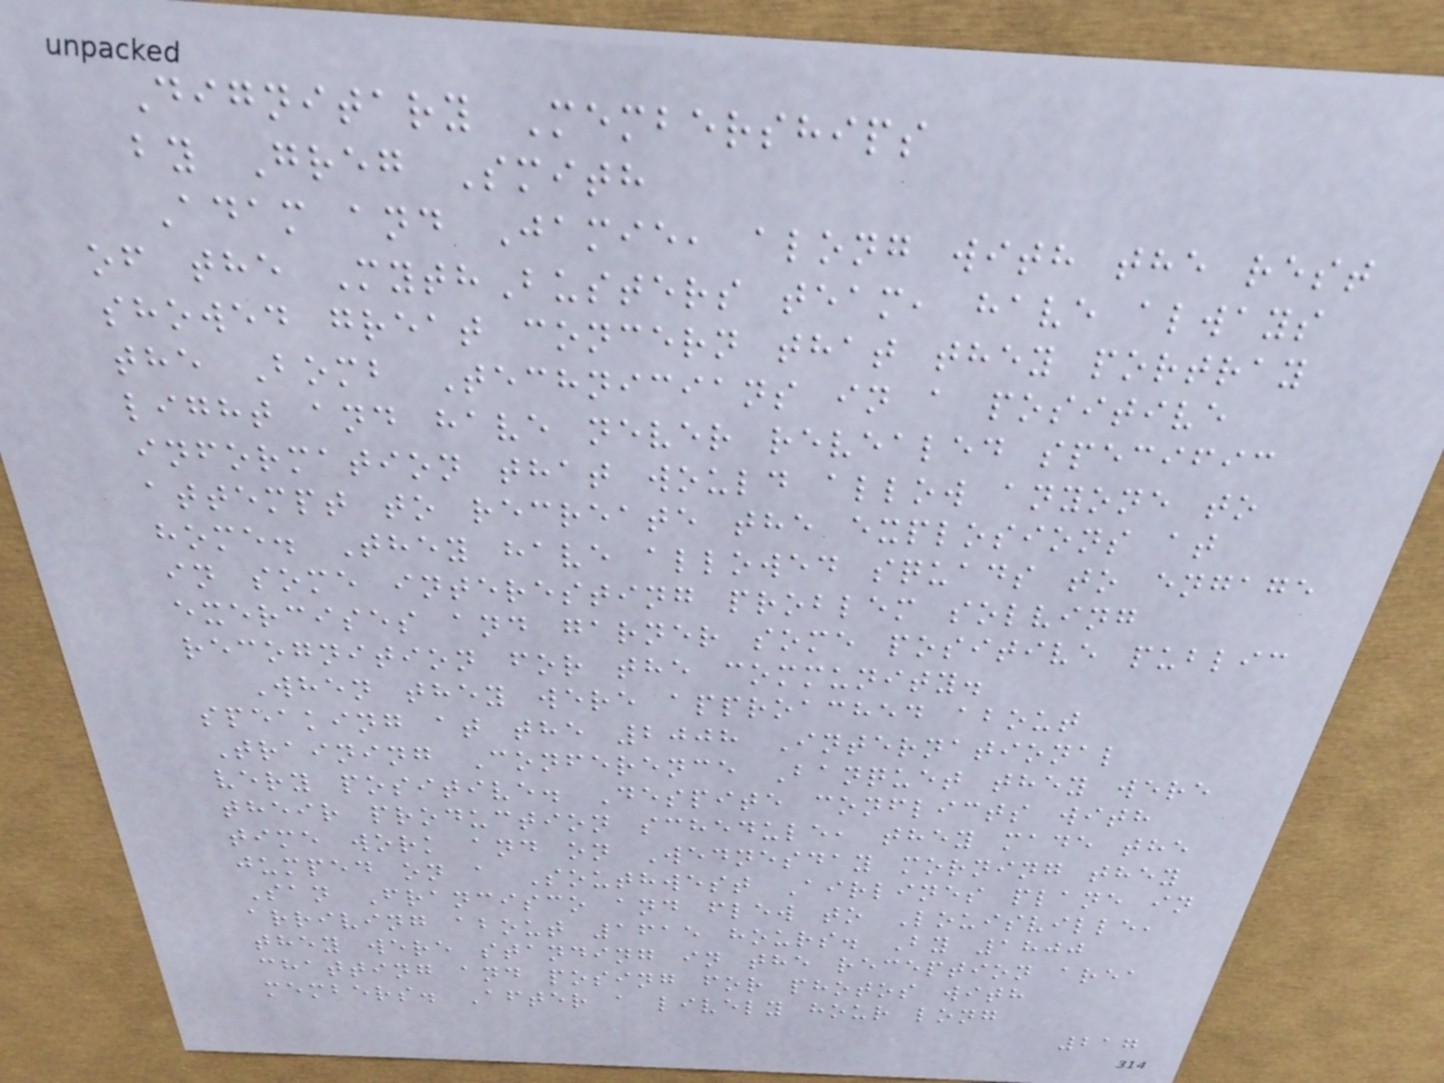Dignitary Memberships
by Greg Smith
Adam and Jamie, along with the rest
of the MythBusters team, have always
showed great concern that they portray
the Bomb Technicians in a positive
light and have never revealed specific
information that would allow anyone to
attempt to recreate the explosions at
home. They have allowed squads to engage
in some interesting problem solving
exercises and garner some positive public
recognition for the community.
When they were approached about
speaking at the 2008 International
Training Conference Banquet they were
very positive. Despite conflicts with
their production schedule, they made the
time work and on Wednesday morning they
jumped on a Southwest Airlines plane in
San Francisco and flew to Louisville,
arriving about 1615 hours. By 1800
they were standing in the reception area
chatting and posing for photos with
members. After a lively hour long
217
